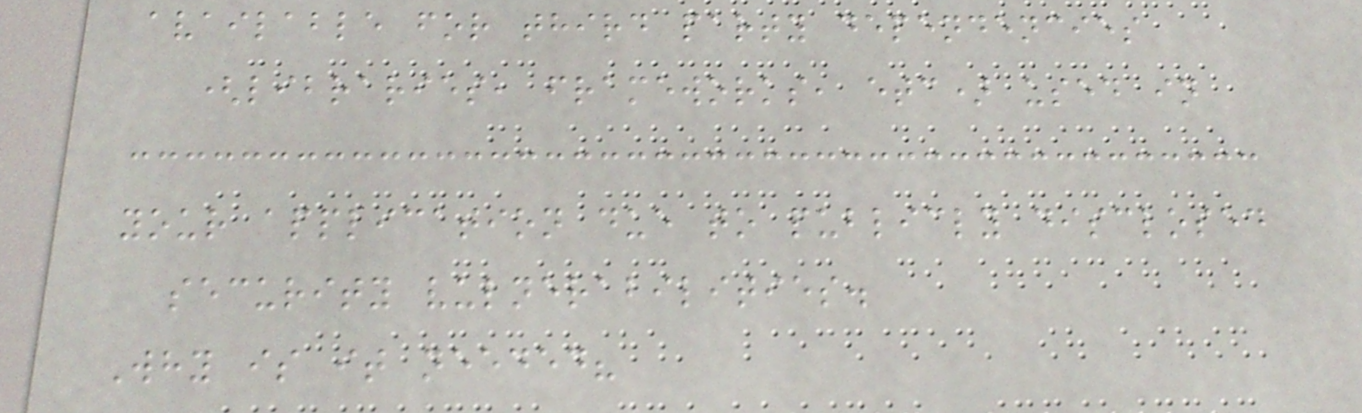available for third party dependencies
(libraries, frameworks, etc) used in
your application due to publicly disclosed
security vulnerabilities.
Why is it needed?
